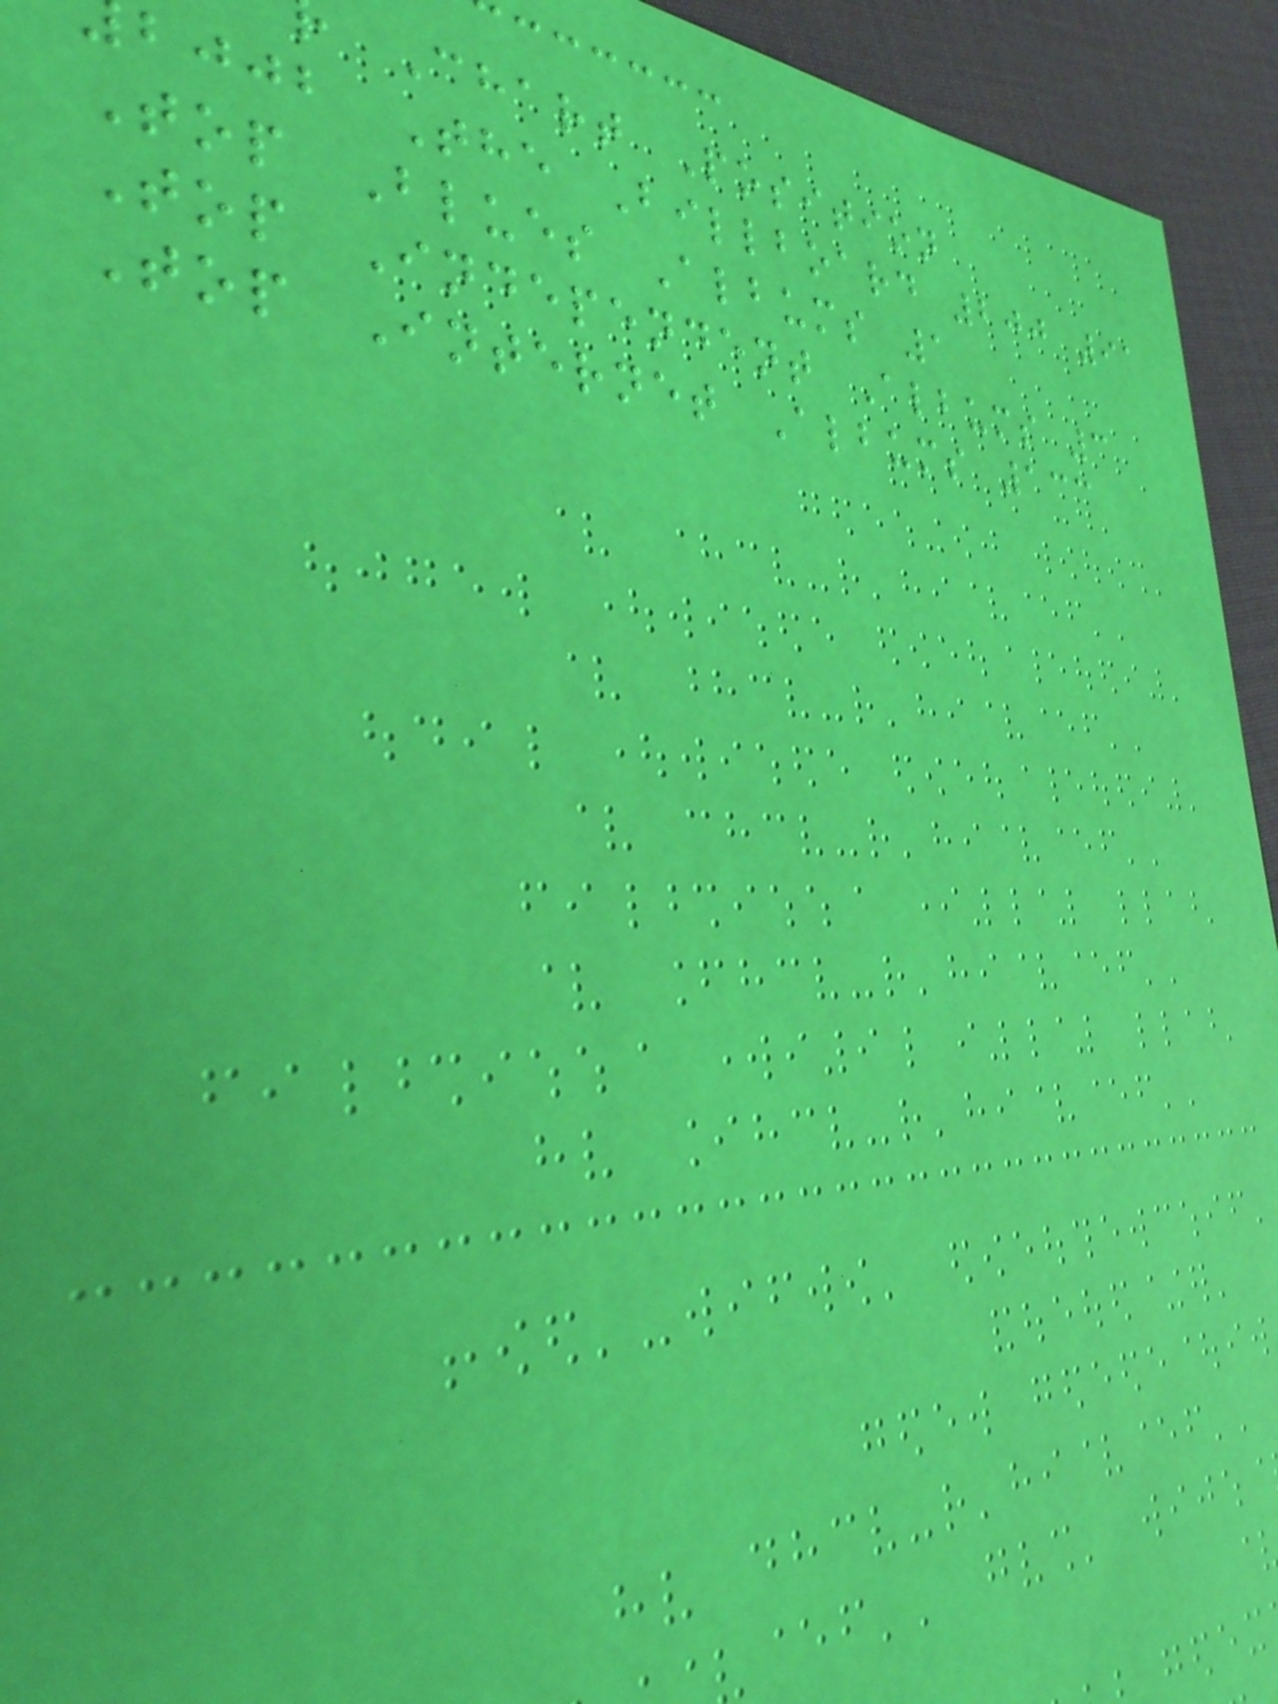Chart Position
bjjb The Billboard 200 91
Top Blues Albums 1
Top Independent Albums 3
Top Internet Albums 133
